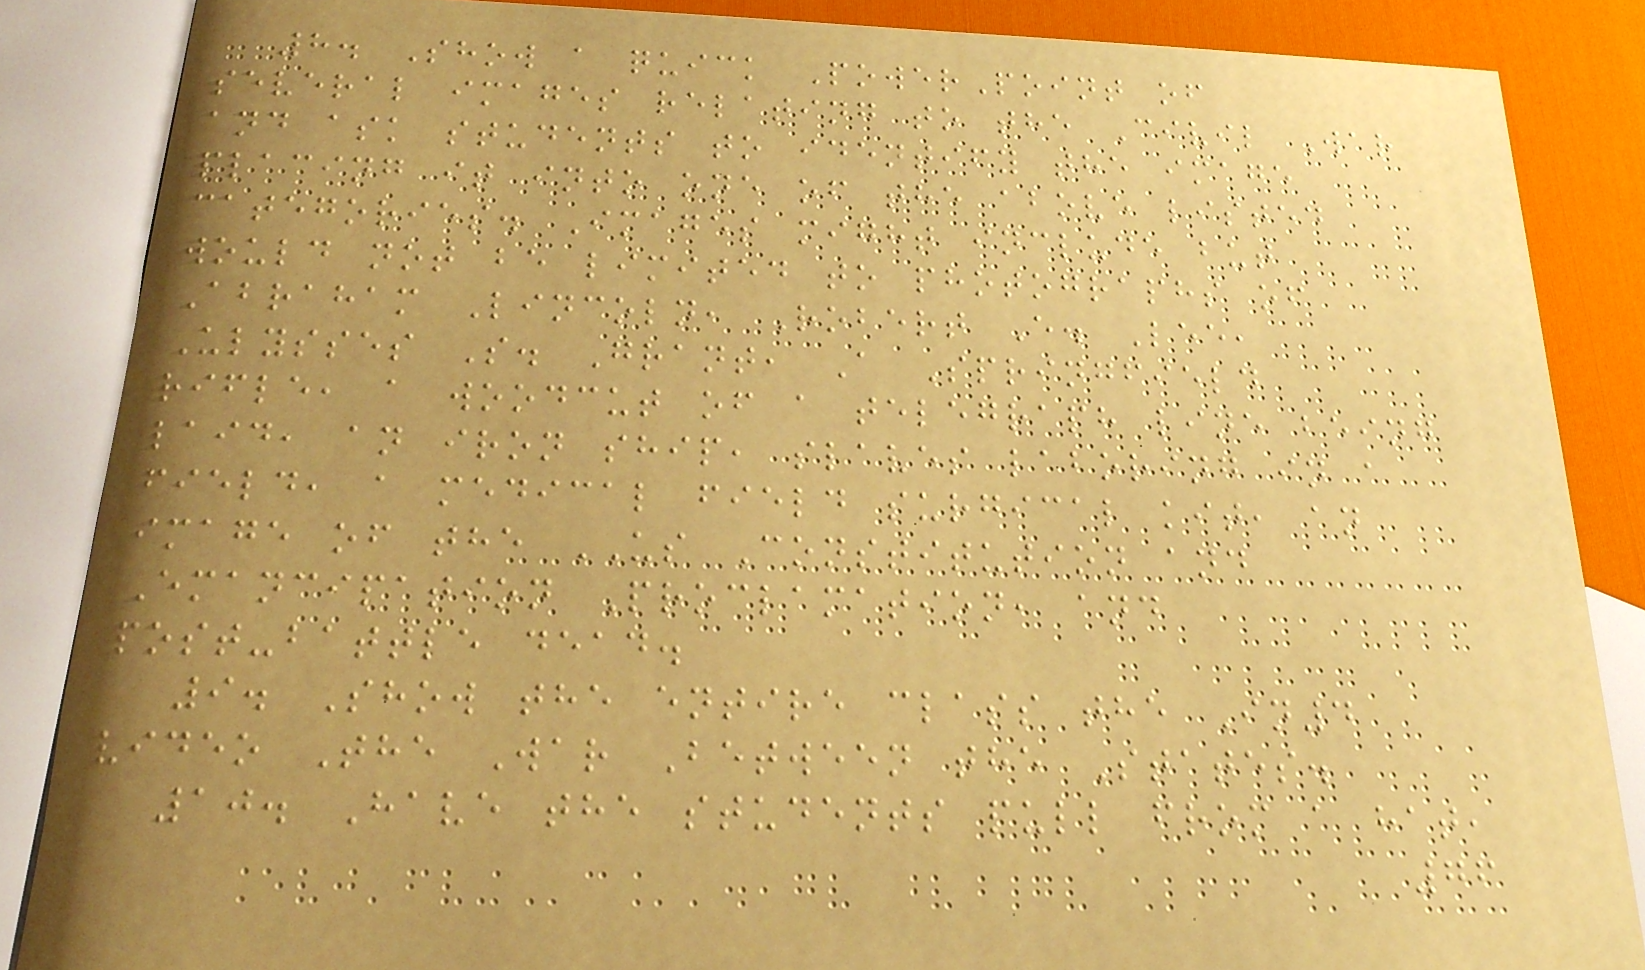8. Show a quick PowerPoint of
several images relating to the Civil War
and ask students to identify the image
placing it into one of the above listed
categories. Images might include but
would not be limited to photographs of
Abraham Lincoln, Robert E. Lee,
Ulysses S. Grant, A Springfield
rifle, a woodcut of a telegraph line being
laid, an iron ship, slaves laboring in a
field, a medical field surgical kit, an
image of the US Constitution and
Emancipation Proclamation, and
post-battle dead.
9. Show the entire class the In4
video The War Between the States.
10. Have the students pull from a hat,
76
